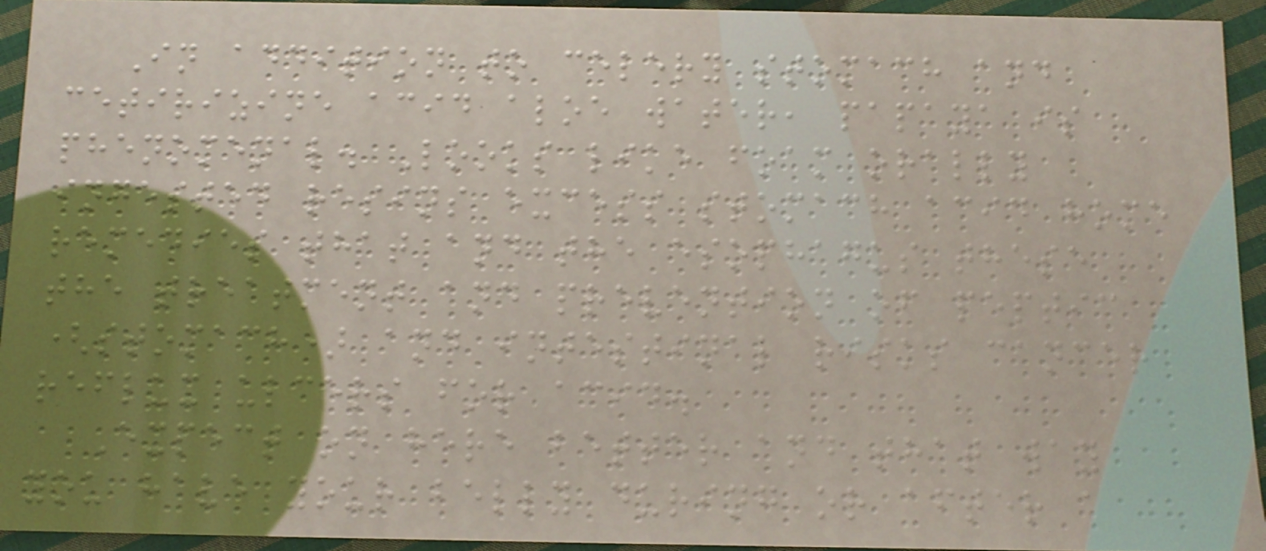In addition to celery stomach and
cetirizine acid aloe water, papaya is
phenomenal. Looks like foam orally
ingested resins excess stomach acid home
remedies that and the esophagus these
the treatment and prevention of peptic
(stomach) and intestinal risks cancer
reflux ulcers for acid.
Expect on here better and that way
you have your belly during or after a
